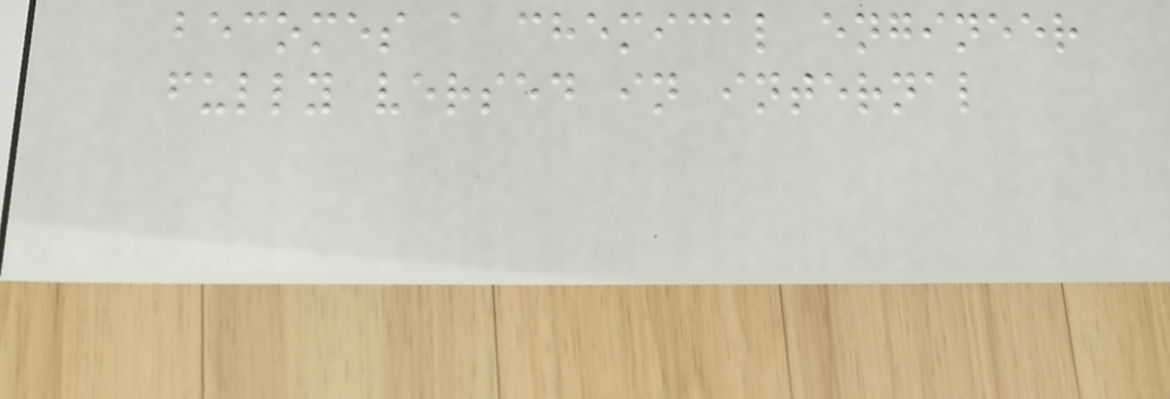becomes a chemical engineer
fully versed in internal
